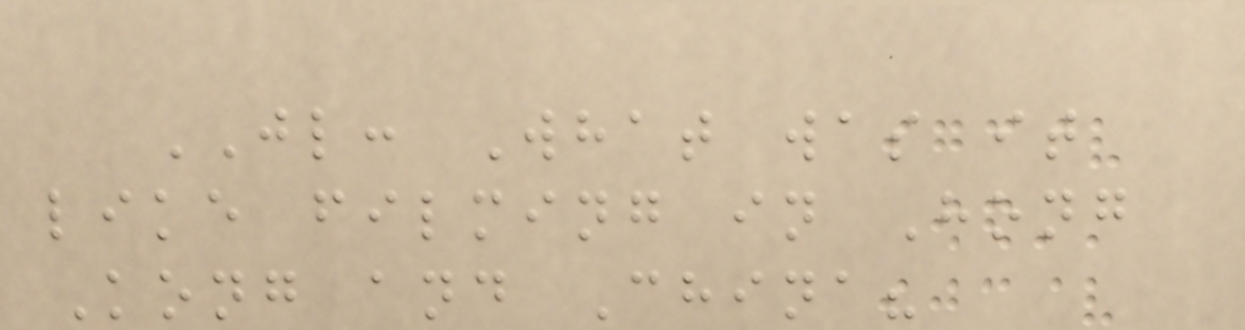JL: What was it
like filming in Hong
Kong and China?
